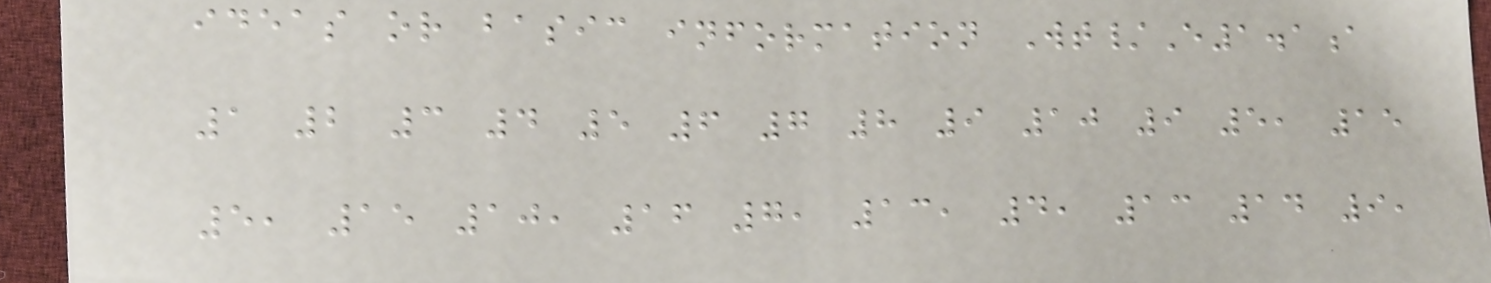ideas or basic information Wt/E1.1a
1 2 3 4 5 6 7 8 9 10 9 5, 15
5, 15 10, 16 7, 13, 4, 13 14 9,
